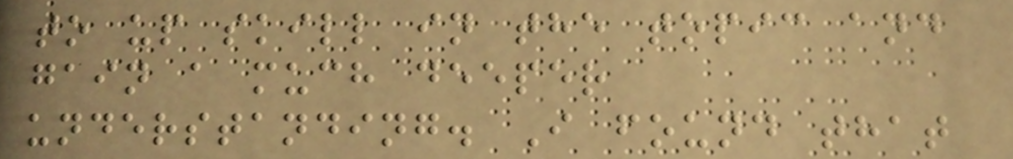to up skill in the topic and
gain a much deeper
understanding. I found that
